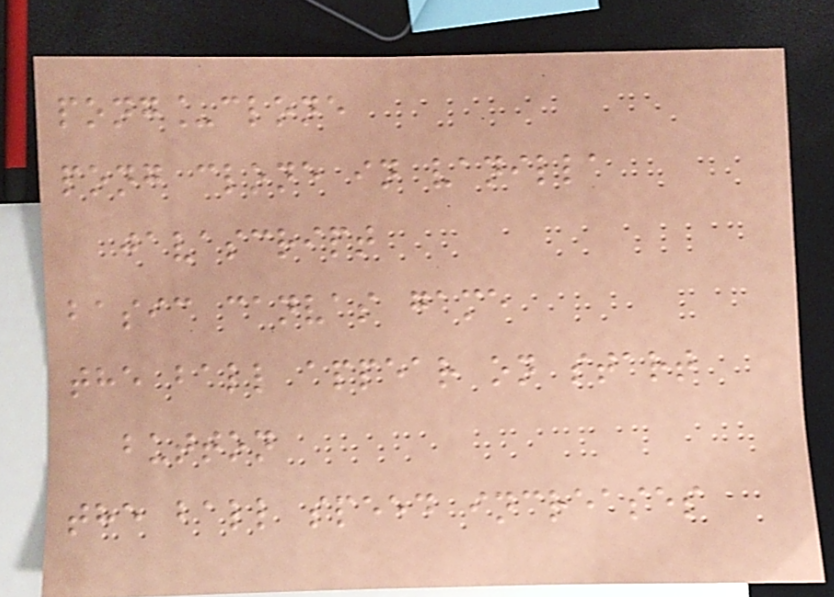pong_clone
pong clone in vanilla
javascript
basic canvas game
the ball appear on start
button
the ball speed increases
